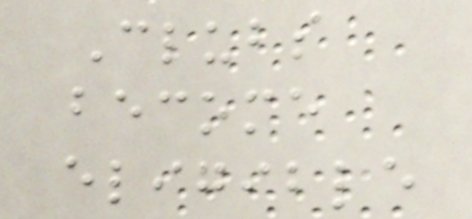Clubs
become
eligible
